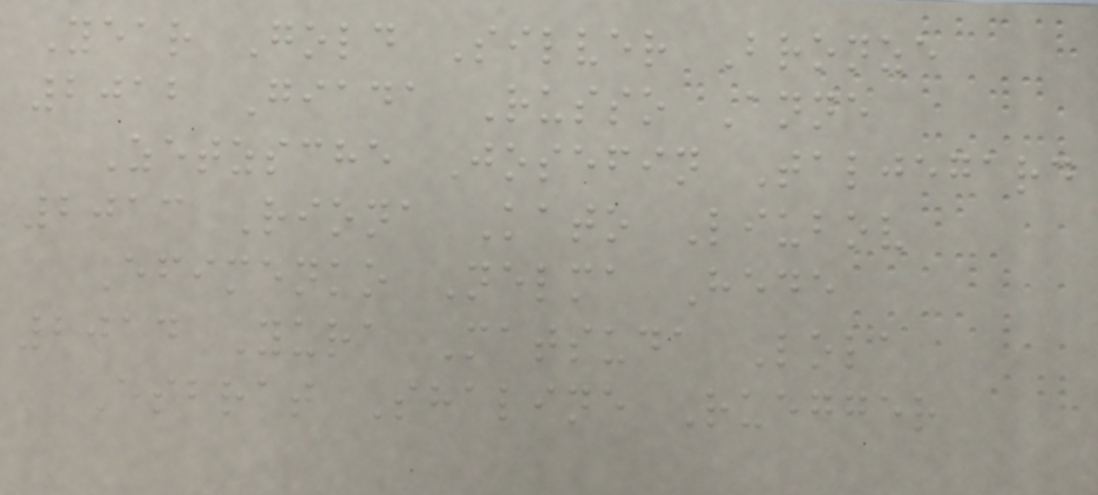Year Gold Silver Bronze
2012 Giada Russo Anne
Zetzsche Josefin Taljegard
2013 Riona Kato Liubov
Efimenko Nelma Hede
2014 Yura Matsuda Lola
Esbrat Shaline Ruegger
